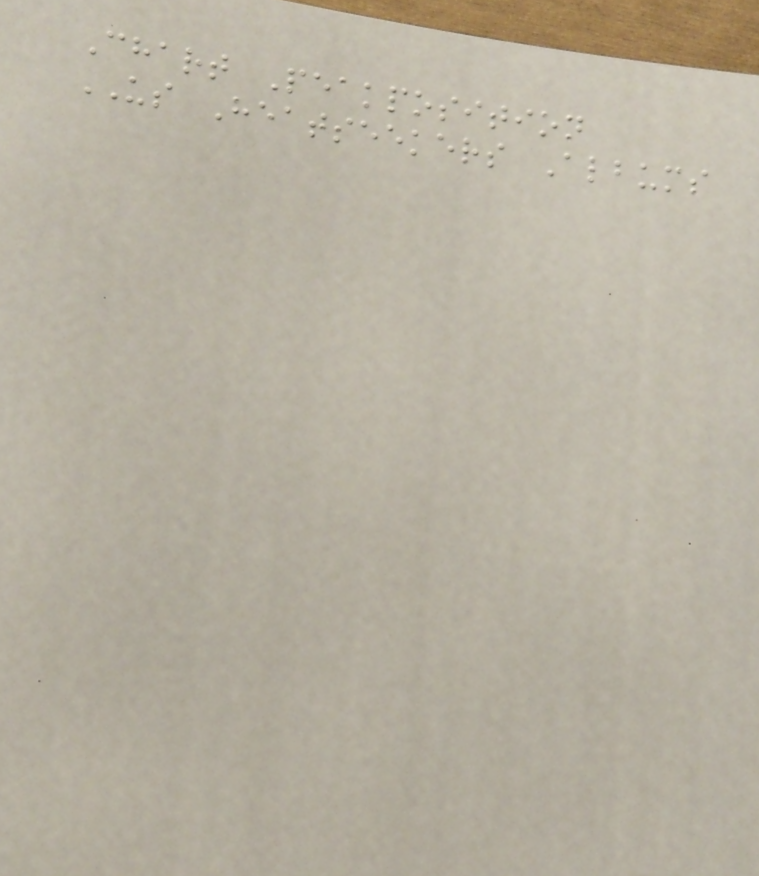Chart Peakposition
US Heatseekers Albums
